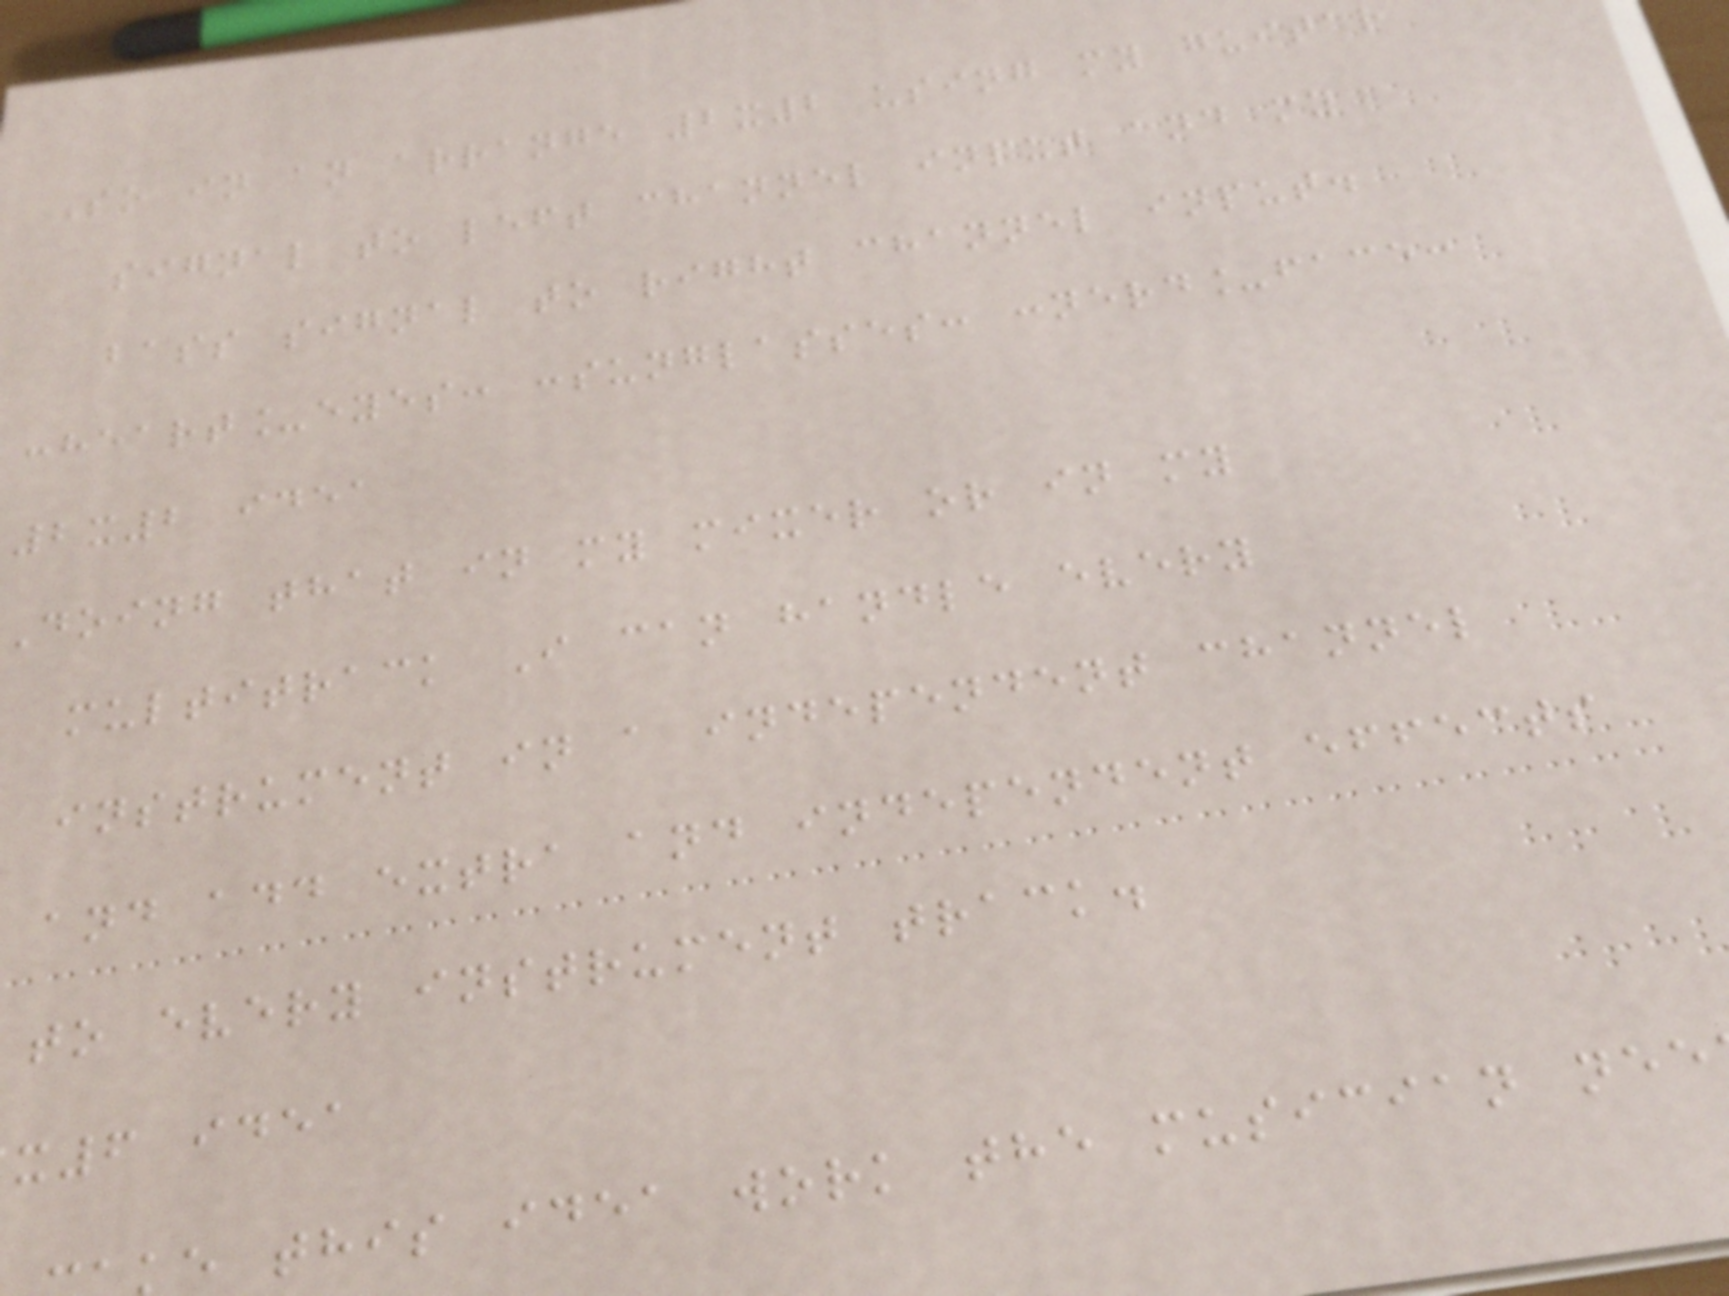So in an arrange 2x2 using my guitar
signal to left channel input and my
bass signal to right channel input.
:heart_eyes: :sunglasses: :nerd_face:
2x2 idea
Doing that in my mixer or in my
multitrack I can handle every
instrument in a independent channel
and add extra and independent effects
to every instrument track.
x6 idea
e this idea work the musician nee
